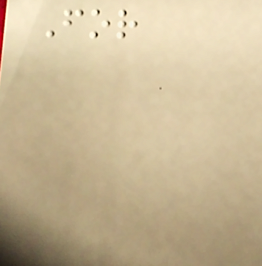For
